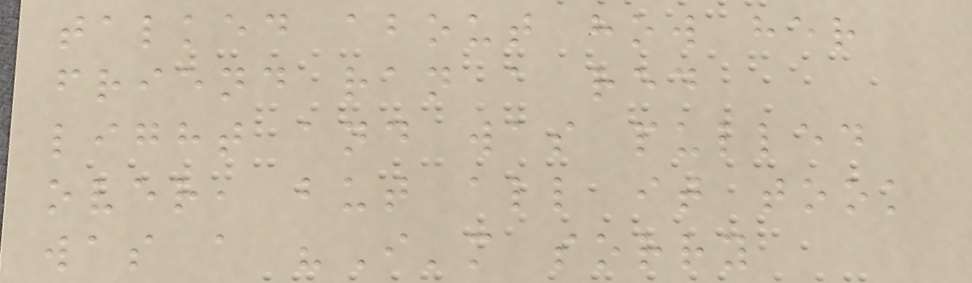talked about how her
friend ran a red
light and was pulled
over, but all it took
was a "I'm sorry
